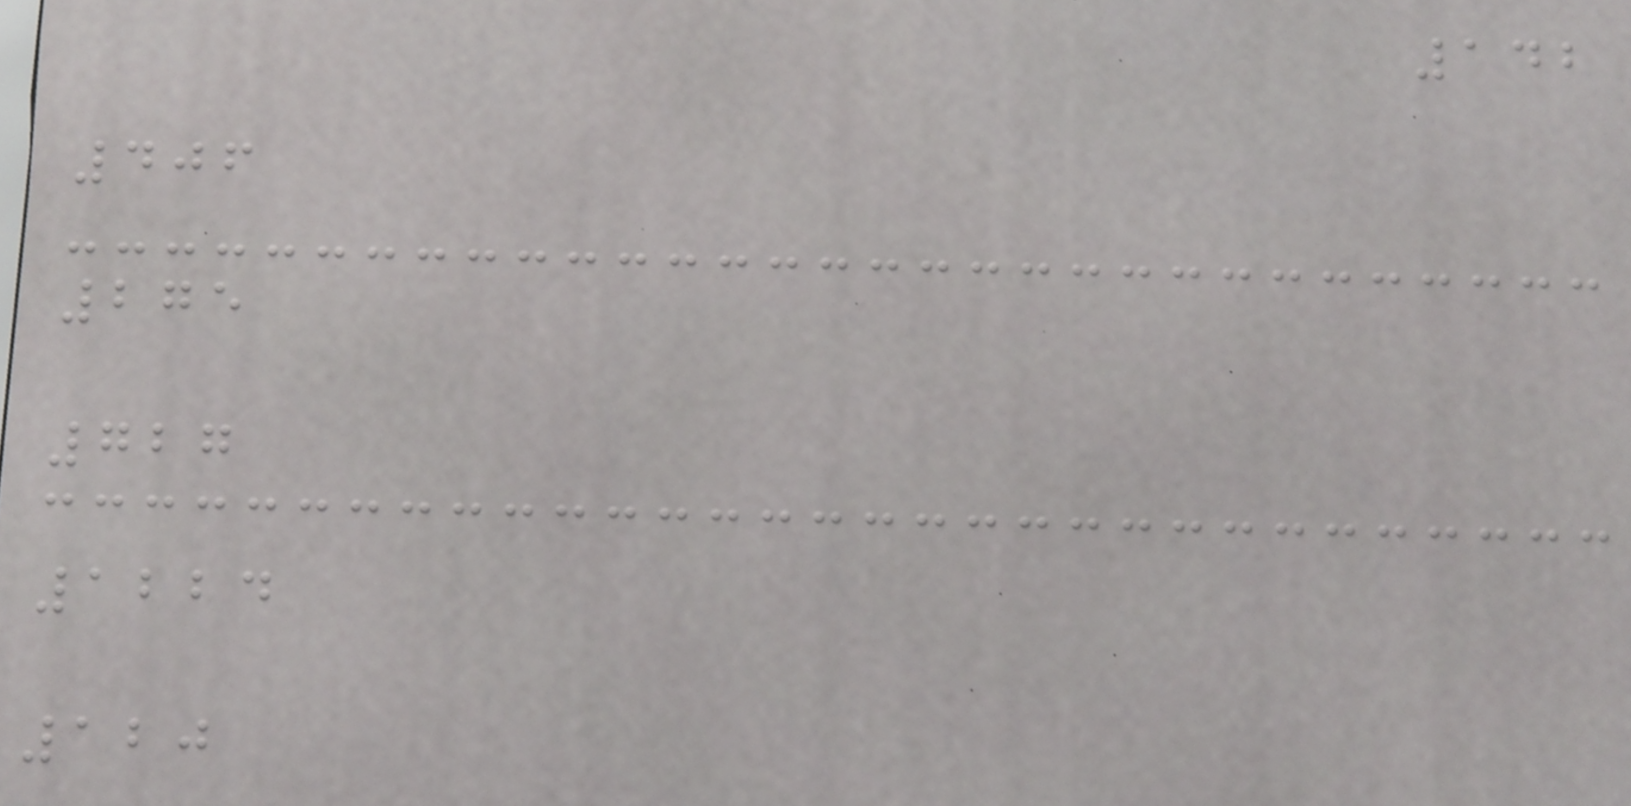142
406
275
727
1224
120
